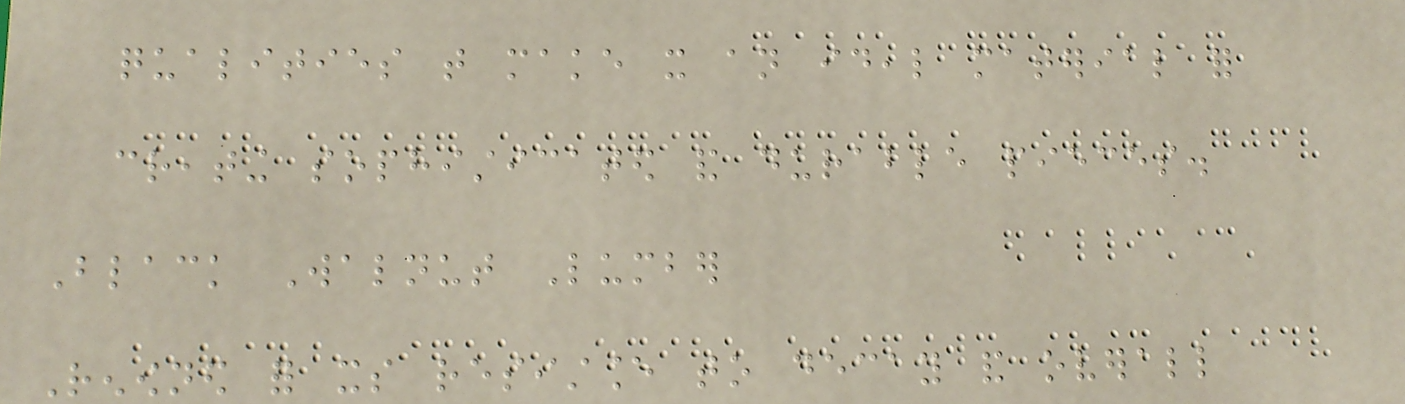qualities that make it an ideal material for
creating sophisticated and durable pieces.
Black Walnut Lumber
Renowned for its resistance to decay and overall
